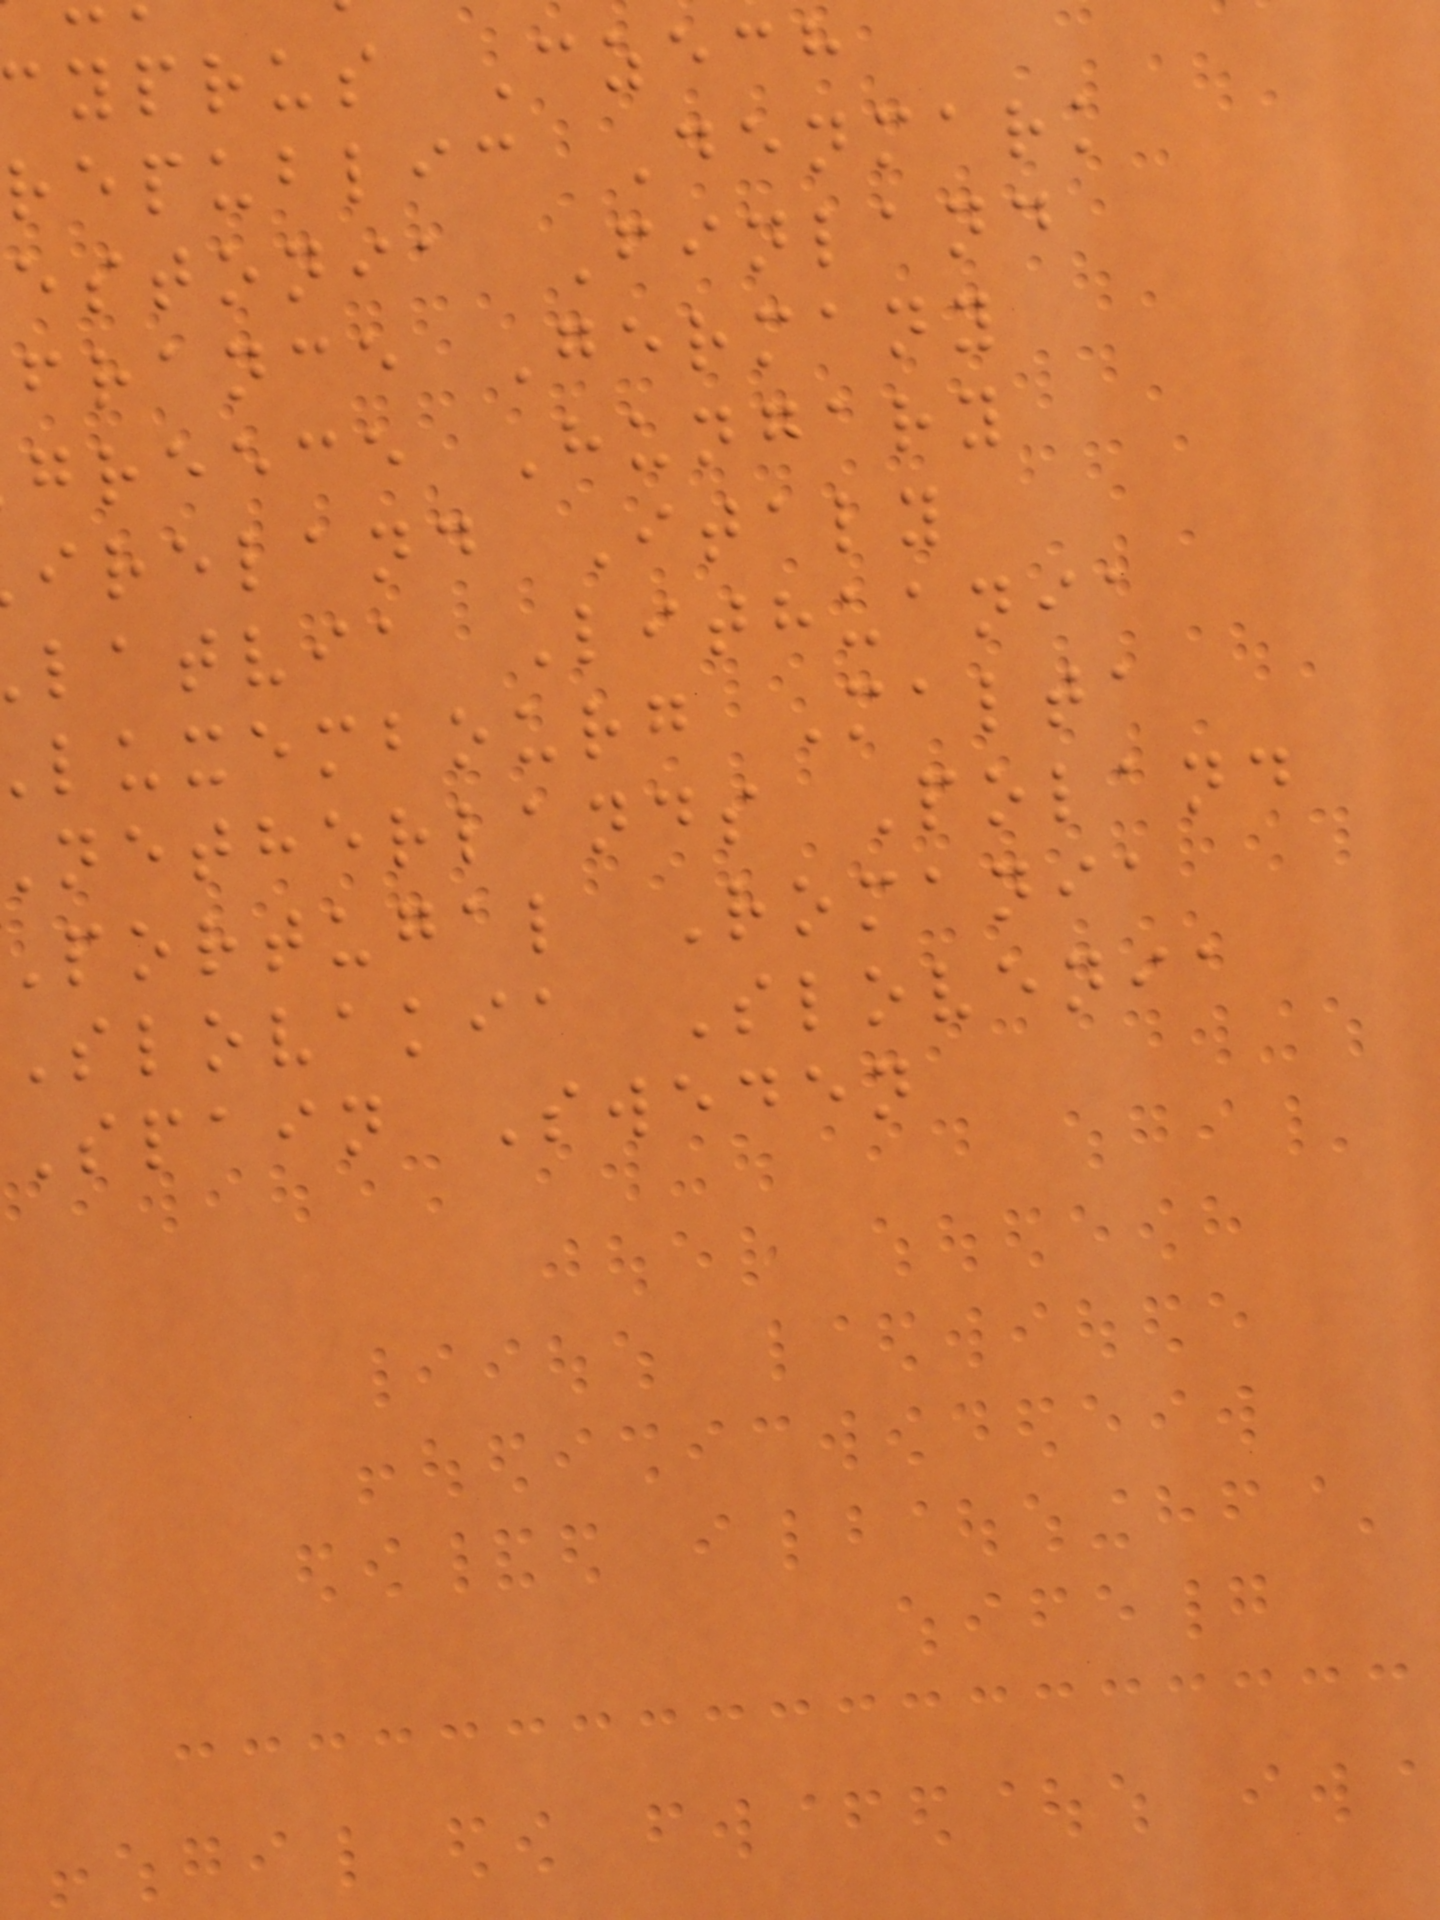yprus Czech
republic Denmark
estonia Finland
france Germany
greece Hungary
ireland Italy
latvia Lithuania
luxembourg Malta
netherlands Poland
portugal Romania
Slovakia Slovenia
Spain Sweden
